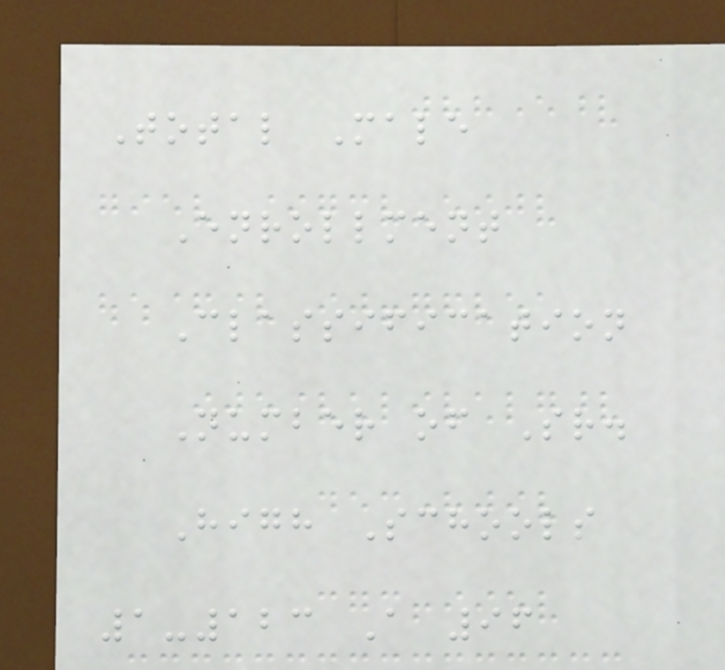Total Male
Enrollment
Classification
Number of Sr.
High Schools
1-123 A 96
